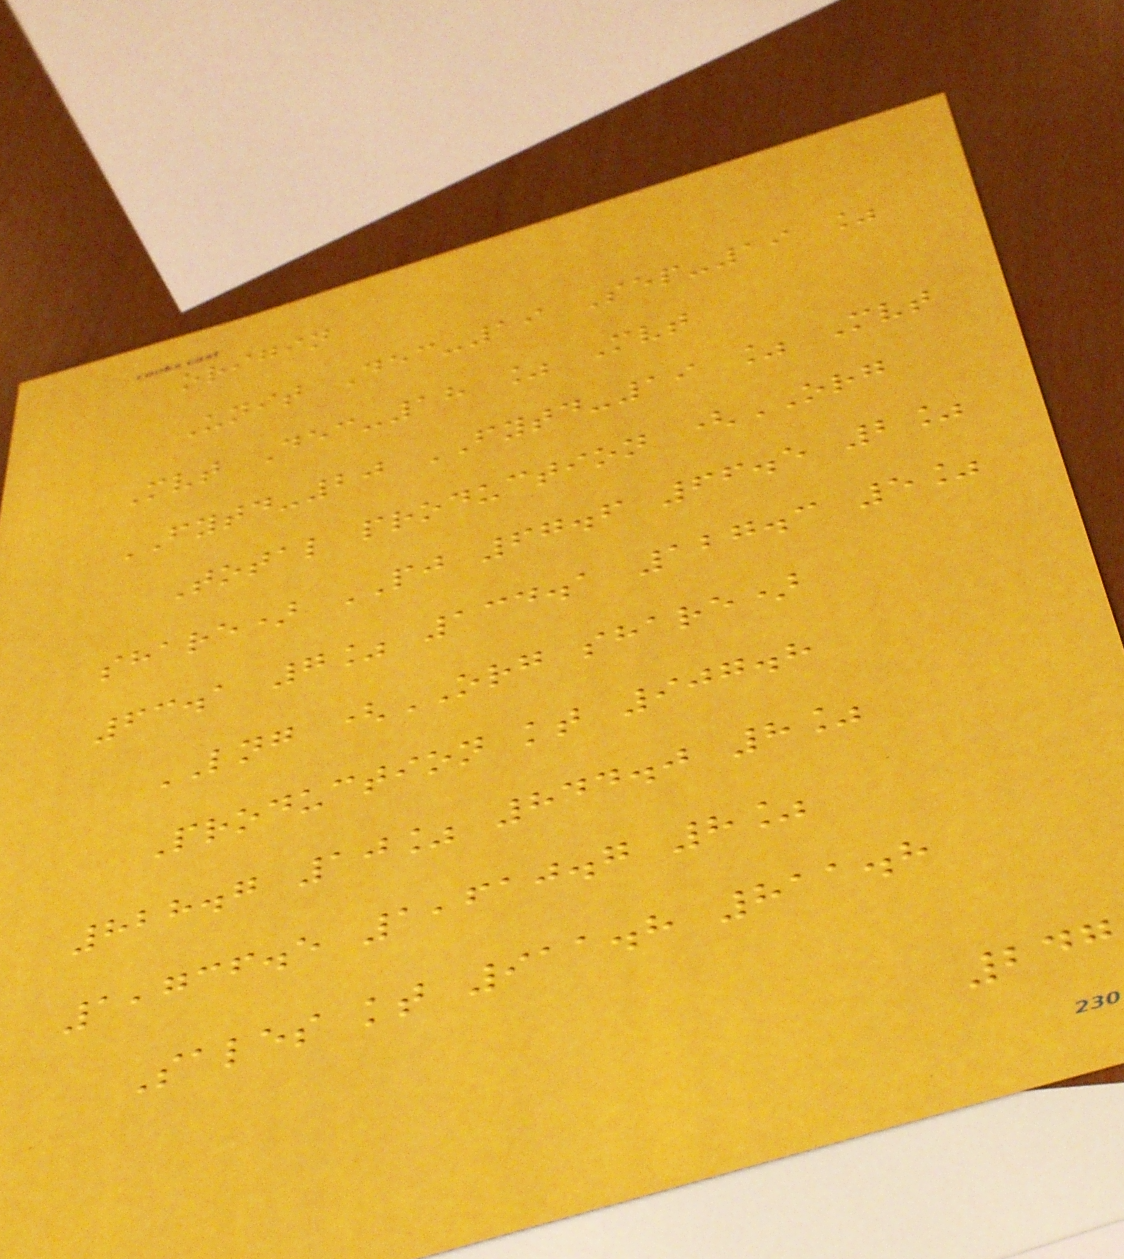origin
Unit Dec-19 Sep-19 %
Mvt Dec-18 % Mvt
FYTD-20 FYTD-19 % Mvt
Total production (ORG
share) PJ 67.6 66.5 2%
63.1 7% 134.1 127.3 5%
LNG (ORG share)
Production kt 907.8
828.7 10% 844.0 8%
1,736.5 1,610.7 8%
Sales kt 911.8 811.8
247
